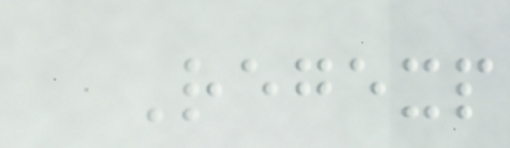Regexp
